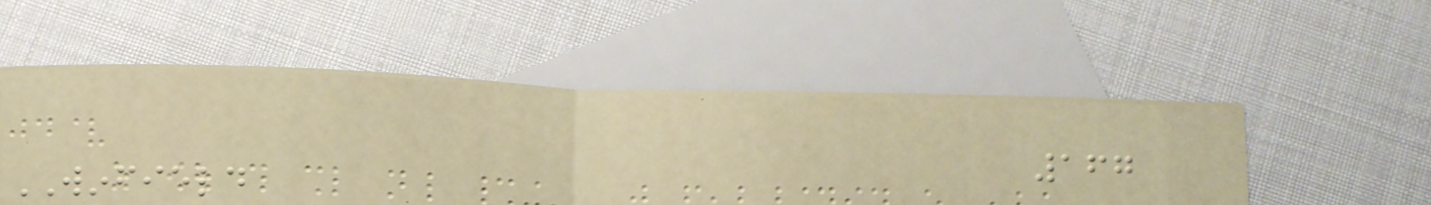167
WINFIELD
